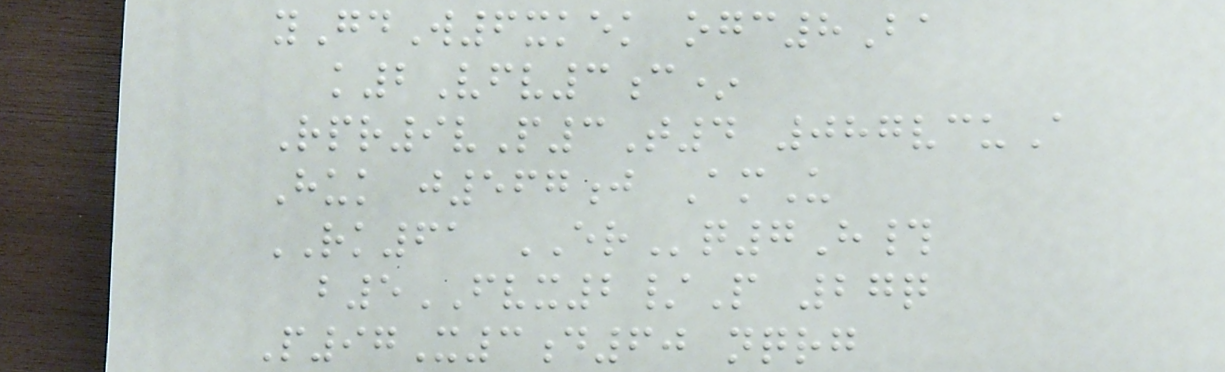yGdW6xkek ogc8Ba
k2Vfv3c*
Rpr9vP3T4 087vcuA
Huk j567j AmU
RK61 ERq7H#
b5FVX2/P 27q
P97X3d60 nqrg
